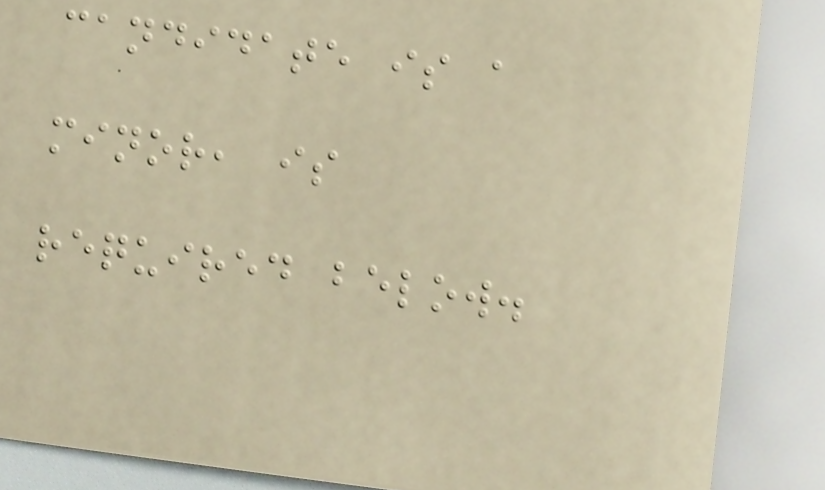candidate is a
minor, is
required below.
